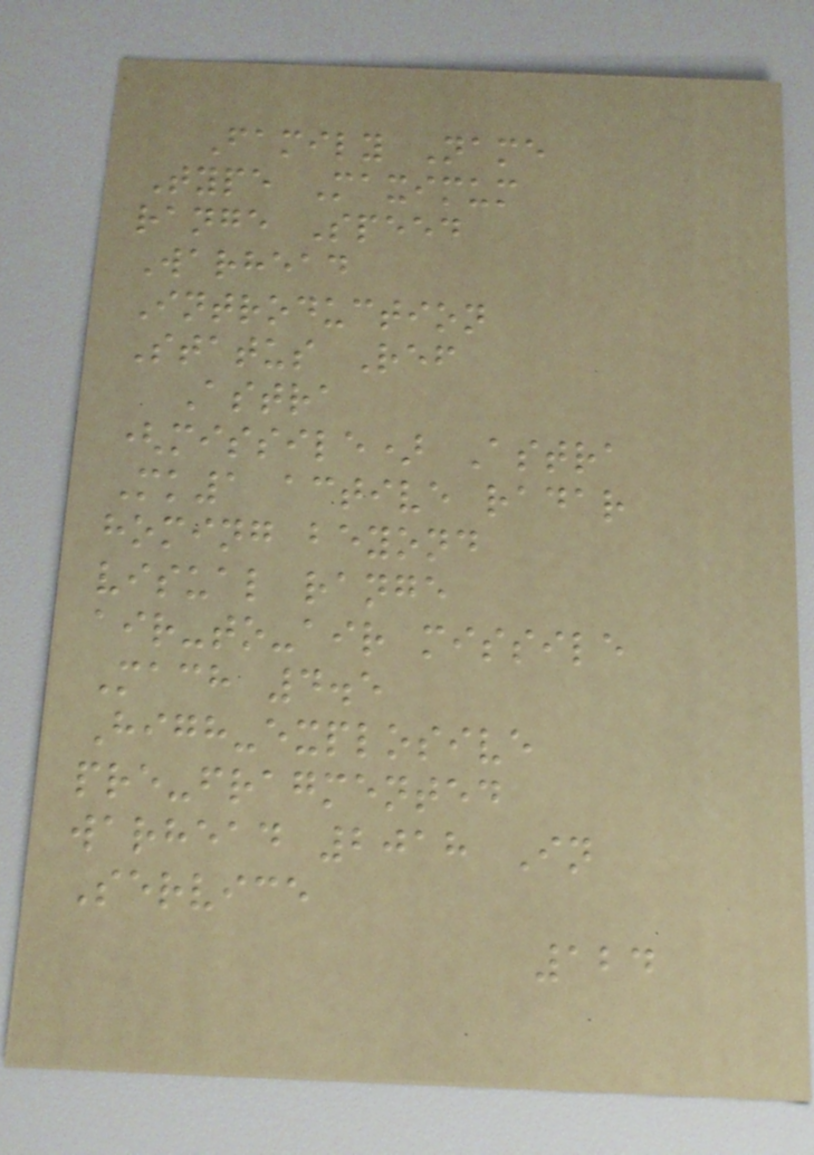Family Name
Type Maximum
range Speed
Warhead
Introduction
Status Ref
Astra
(missile) Astra
Mk1 active radar
homing beyond
visual range
air-to-air missile
Mach 4.5
High-explosive
pre-fragmented
warhead 2018 In
Service
124
